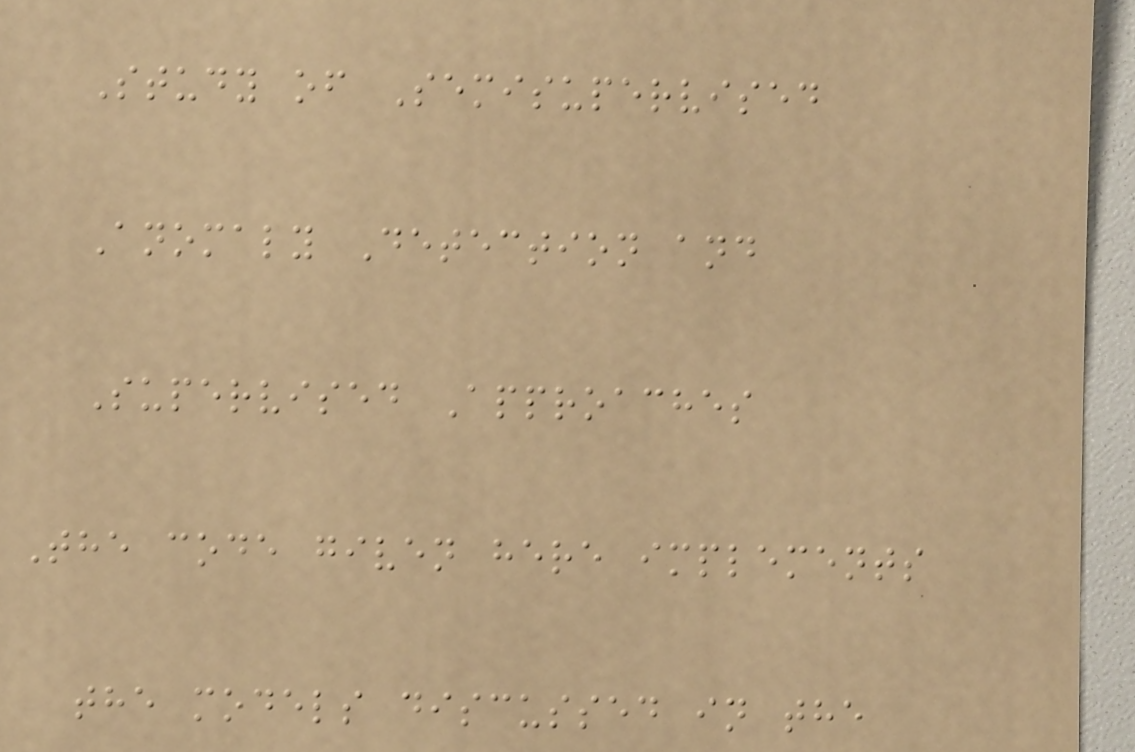Study of Semisupervised
Anomaly Detection and
Supervised Approaches
The code given here implements
the models discussed in the
